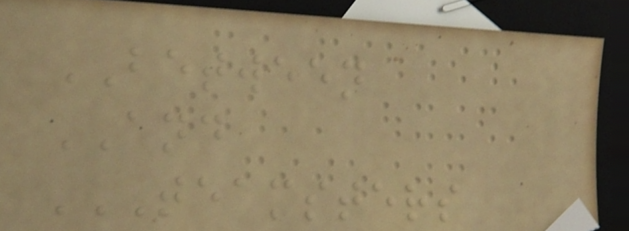BETWEEN
AND
TEAMSTERS
